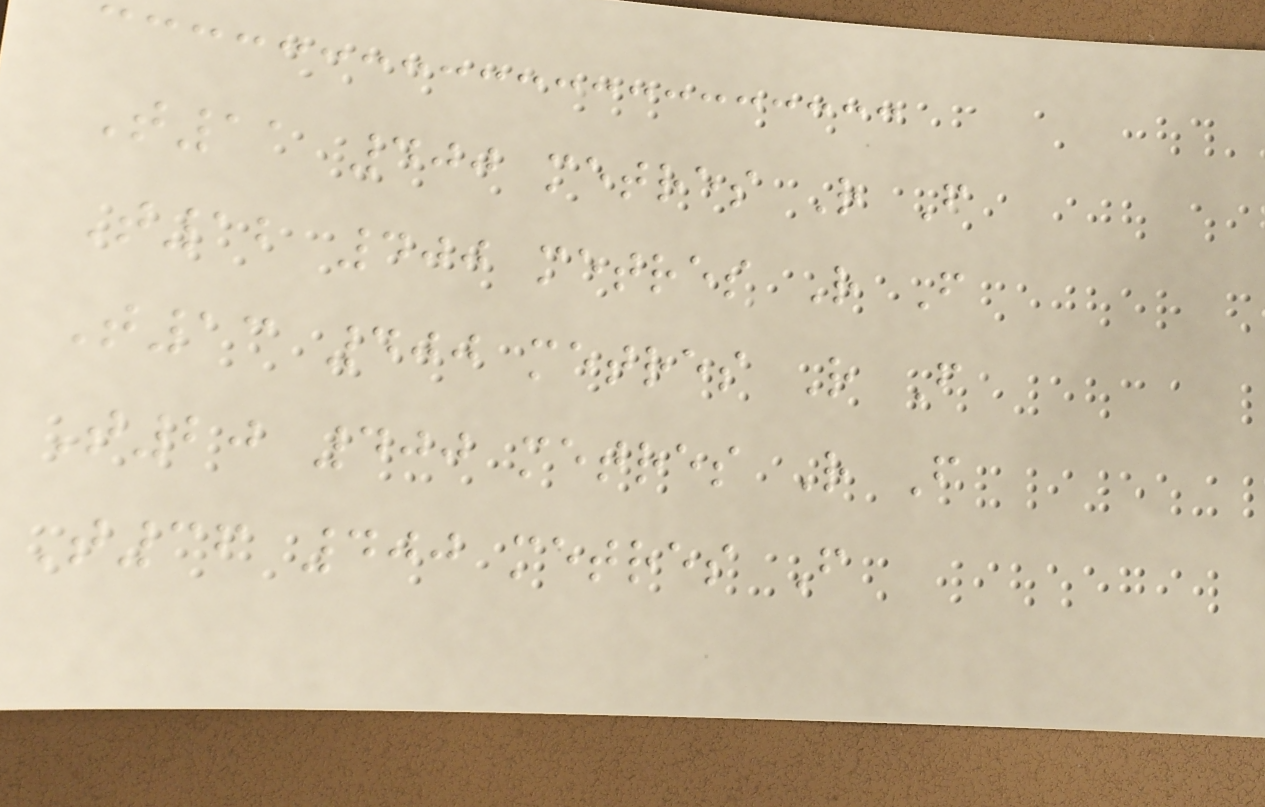T11 400 metres R F
T12 400 metres R F
T13 400 metres R F
T20 400 metres R F
T36 400 metres F
